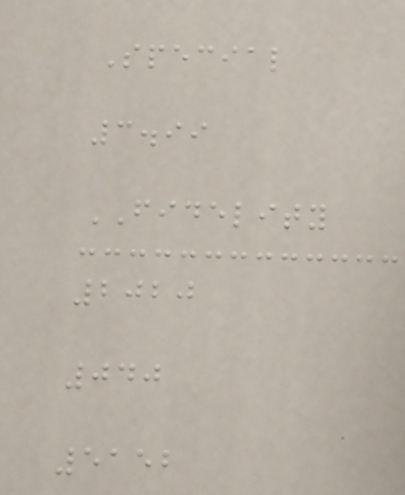Special
3.99
FIDELITY
2020
040
5152
